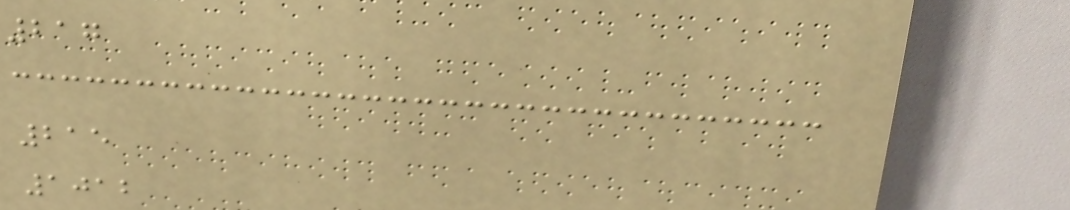217
215
1012
